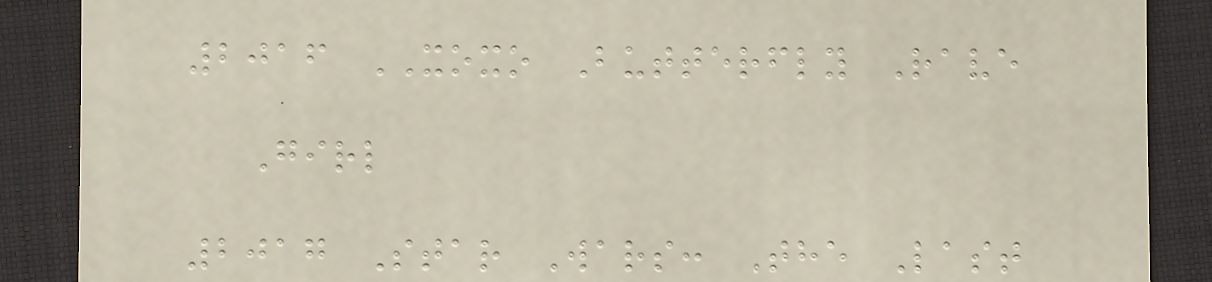2016 XOXO Butterfly Rave
Girl
2017 Star Wars: The Last
